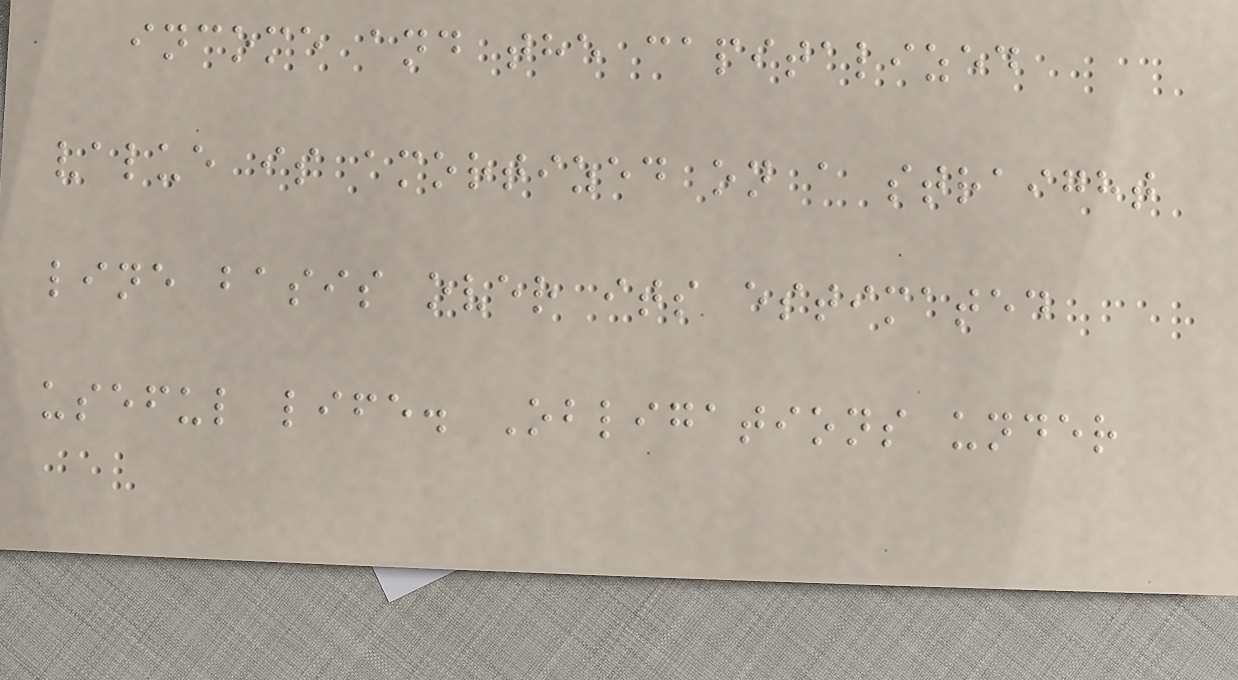income and the capitalized
value is amortized on a straight
line basis over its estimated
useful life. Obligations under
